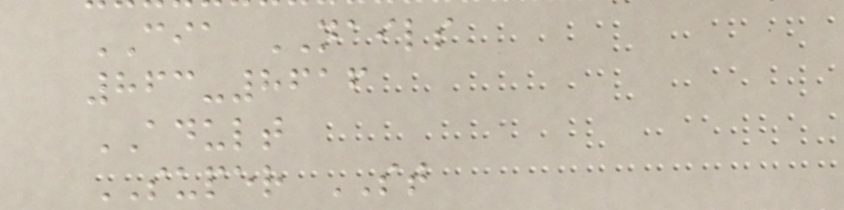CIA NAILS
863-8616
ADULT
SUPER ST
